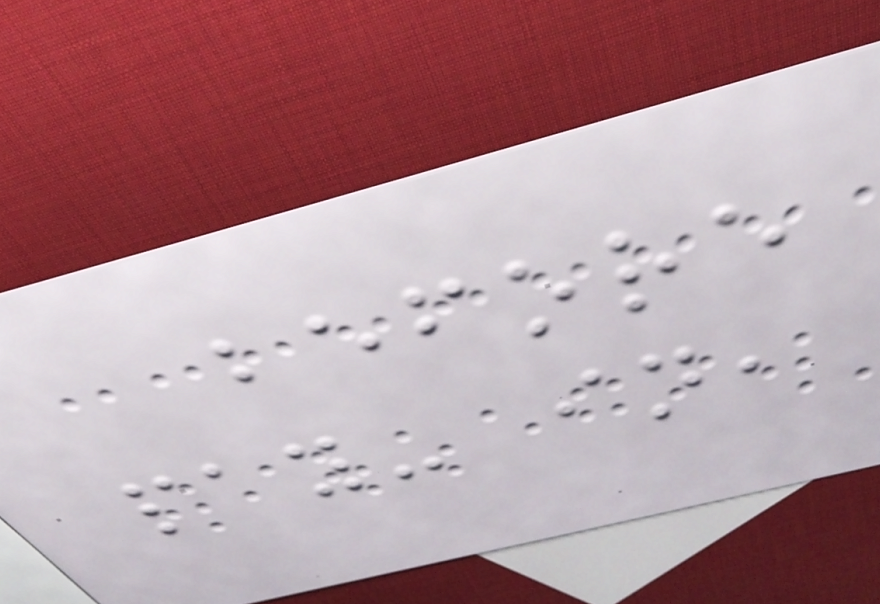before
pay- in,
